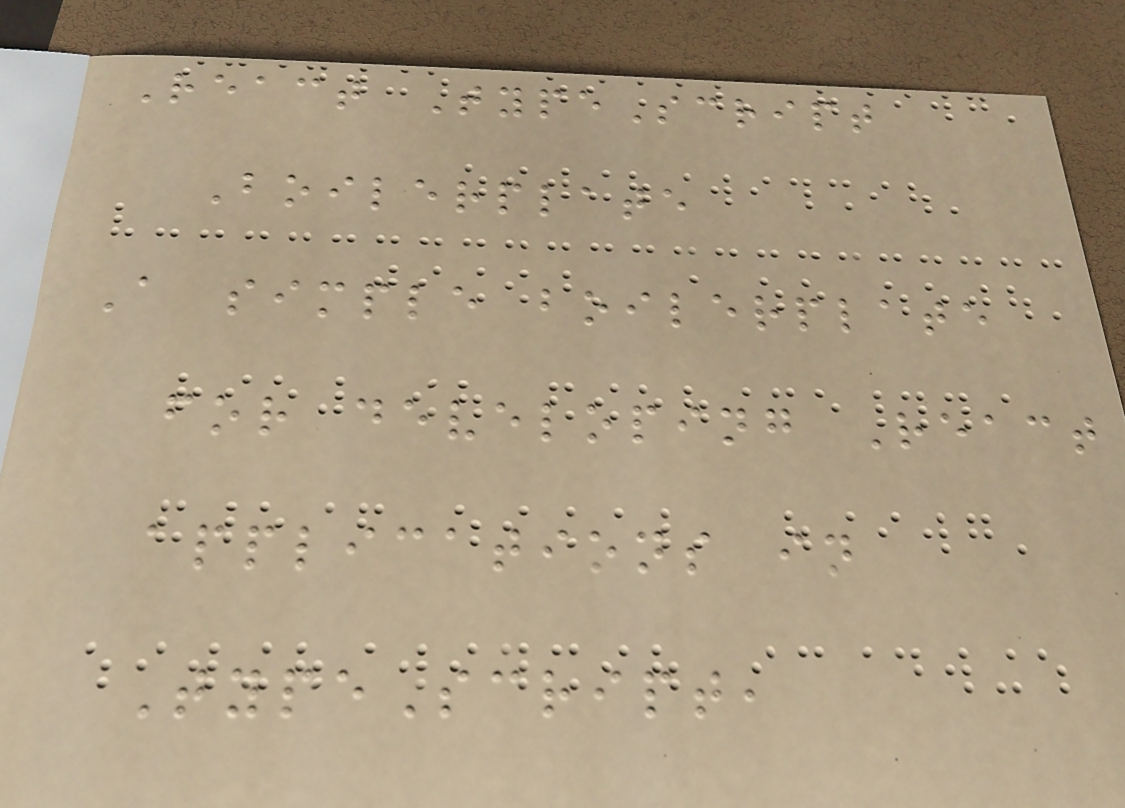React TypeScript
Boilerplate
A simple boilerplate
for developing React
applications in
TypeScript,
